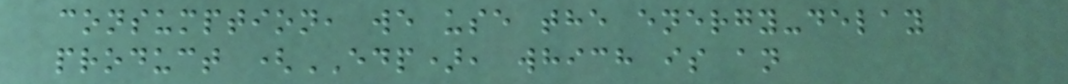consumption, we use the energy-delay
product (EDP), which is an
